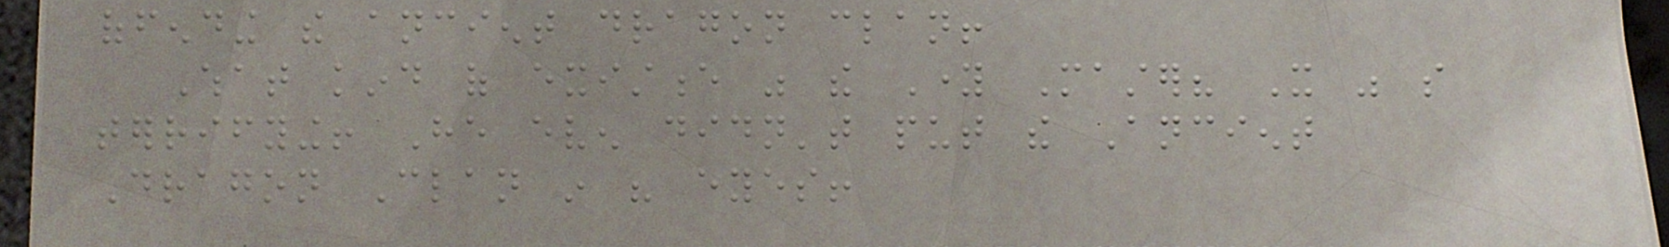offending the ancient dragon clan!
What kind of existence was the Young Master? It was so
terrifying! He even didn't put the Ancient
Dragon Clan in his eyes!
